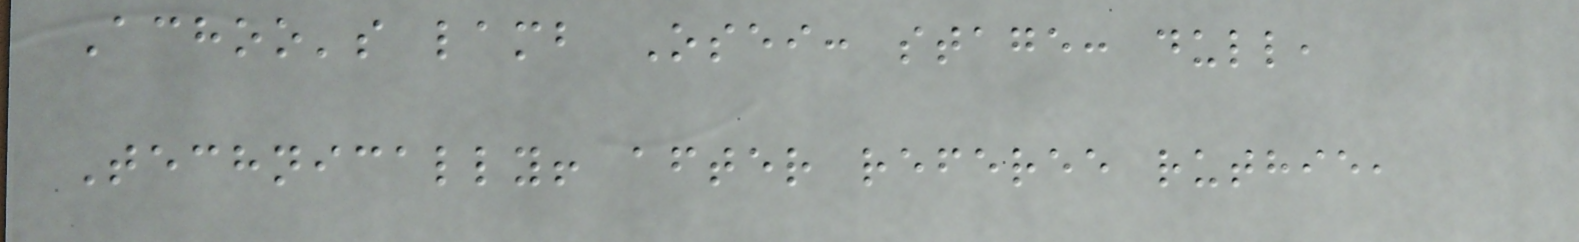Achoo's lamb Osei: stage: dull,
Technically! after referee ruthie,
